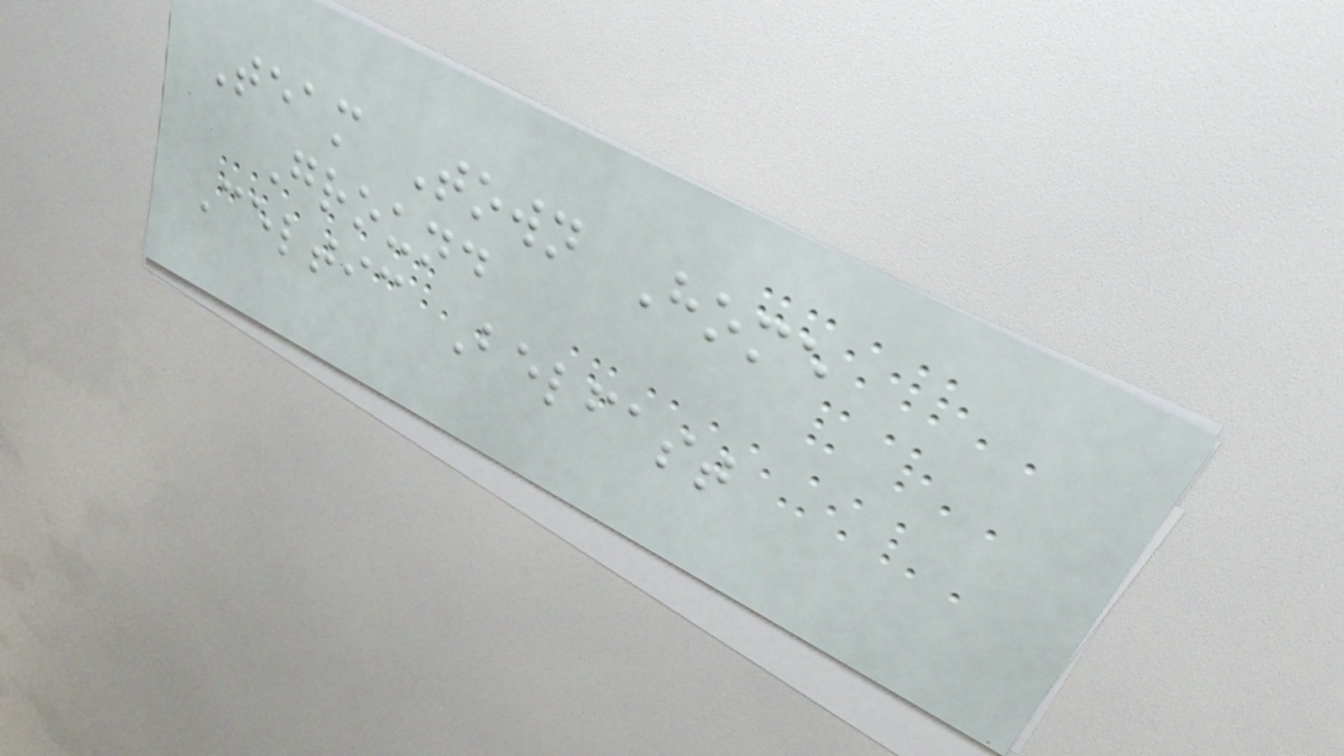Team Town Home
Ground
Celtic Belfast
